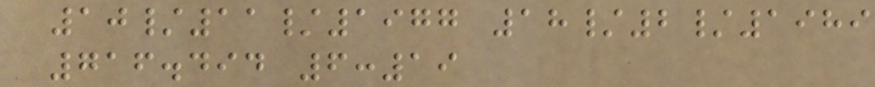10/11/1977 18/2/1989
716.494 6:19
